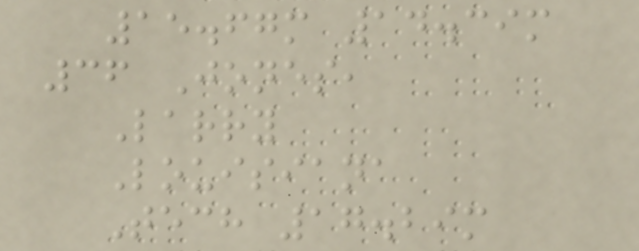15.67m 14.39m
36 Jones,
Larry
Louisiana
Tech 17.29m
